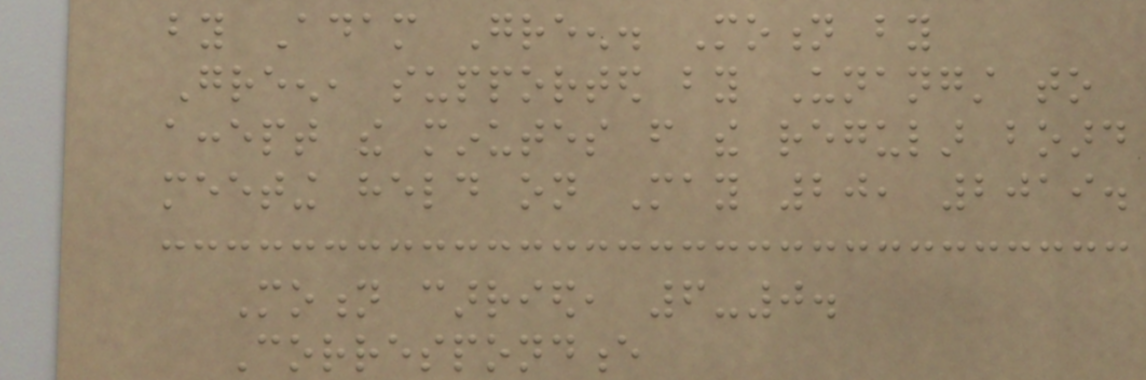by Adam Green. Motion by
Green, supported by Unangst to
accept the minutes from the regular board
meeting held on May 20, 2019.
Motion carried, 6-0.
Correspondence
